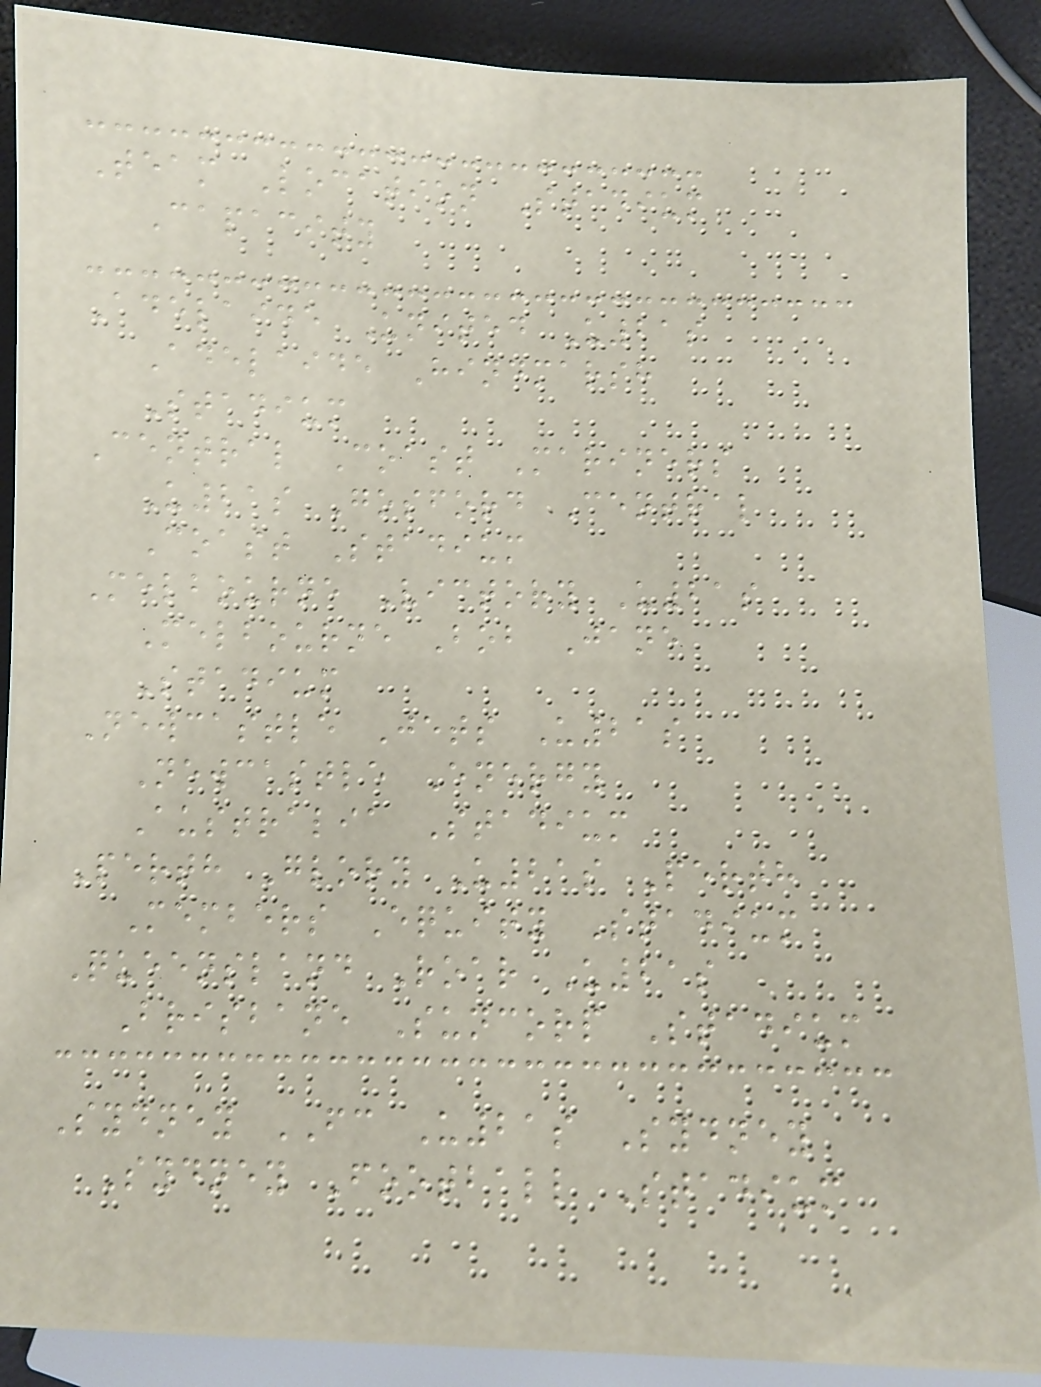Team Location Stadium
Capacity
Adelaide United U21s
Adelaide Hindmarsh
Stadium
Central Coast Mariners
U21s Gosford Central
Coast Stadium
Melbourne Victory U21s
Melbourne Bob Jane
Stadium
Newcastle Jets U21s
Newcastle Energy
Australia Stadium
Perth Glory U21s Perth
Members Equity Stadium
Queensland Roar U21s
Brisbane Suncorp Stadium
Sydney FC U21s Sydney
Sydney Football Stadium
